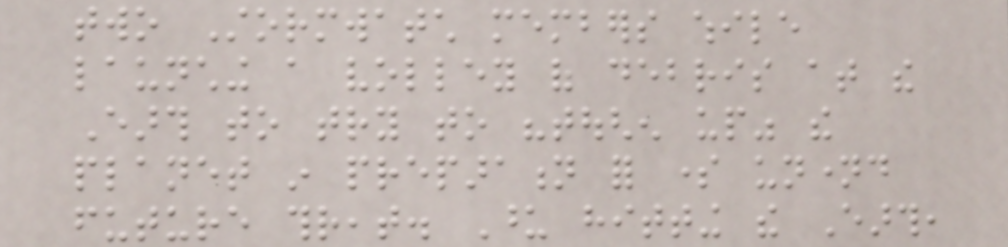two Stormwatch members while
launching a volley of debris at the
Earth to try to "toughen up" the
planet in preparation for some unnamed
future threat. Upon hitting the Earth,
